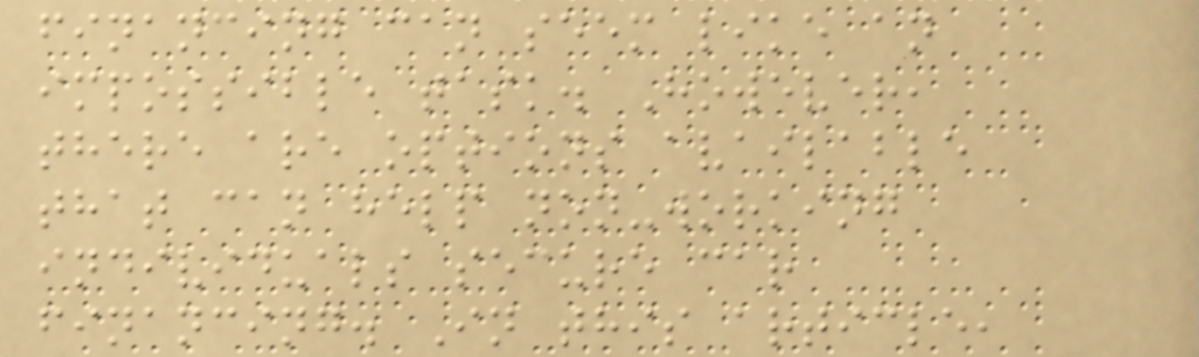financing can seem like an
impossible task. However,
there are options available
that can help non-working
individuals secure car
financing. In this article,
